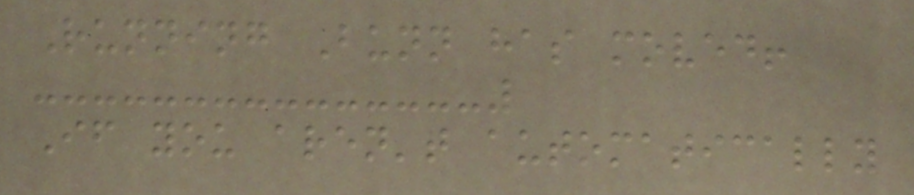Running Bunn has moved!
If you aren't automatically
